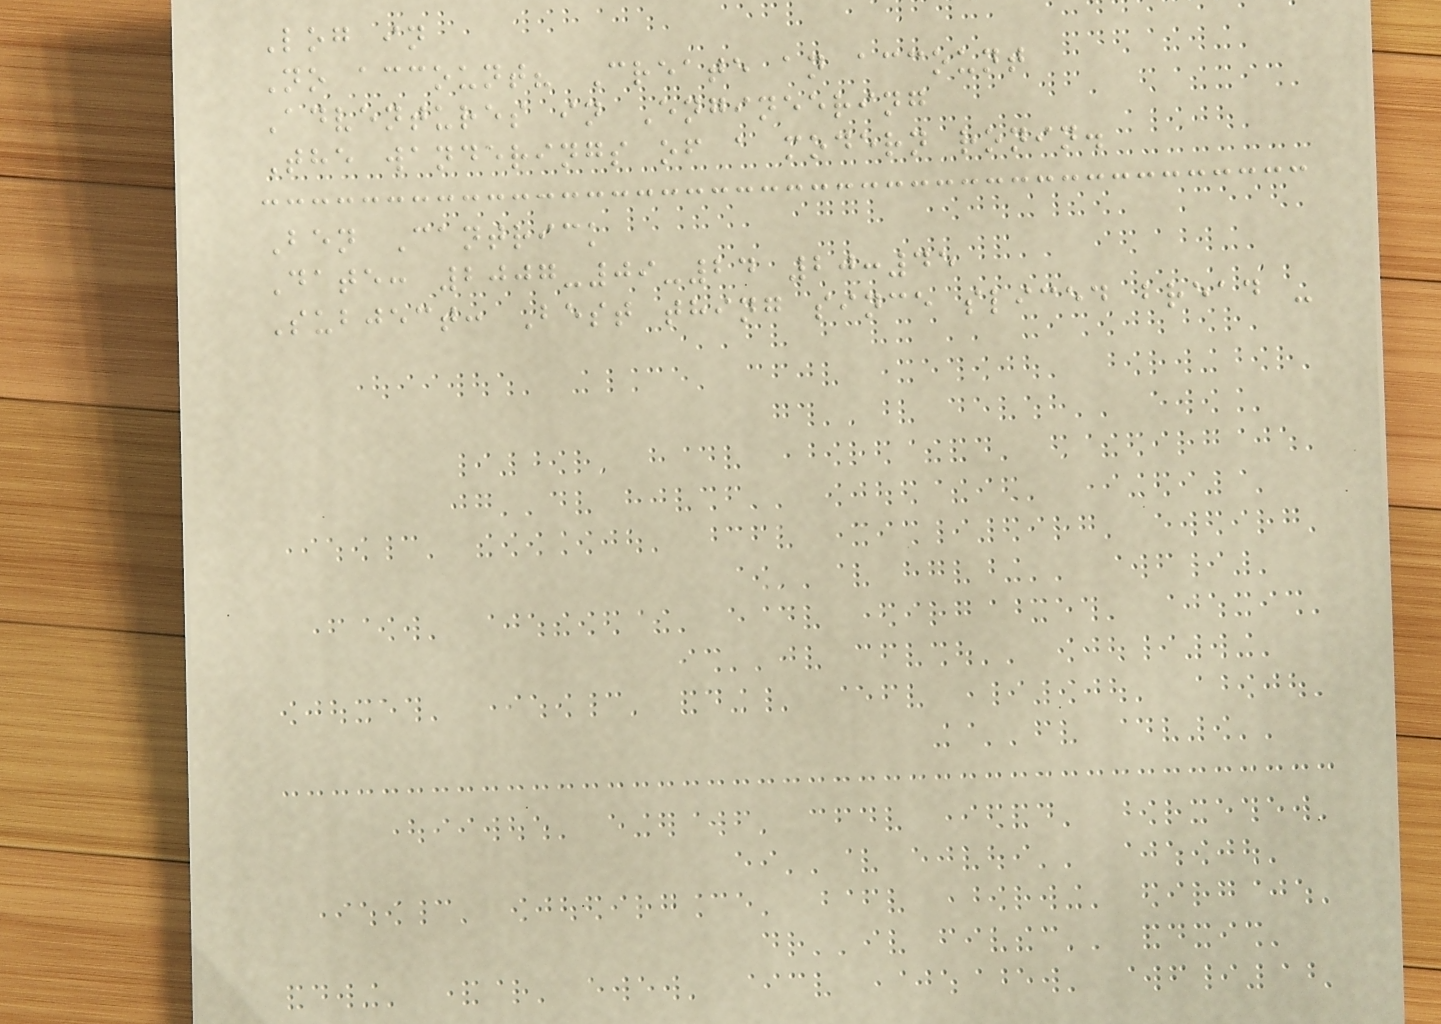Log in
No account? Create an account
Adventures in Engineering
The wanderings of a modern ronin.
Ben Cantrick
Date: 2007-09-24 20:45
Subject: Best thing since sliced bread -
